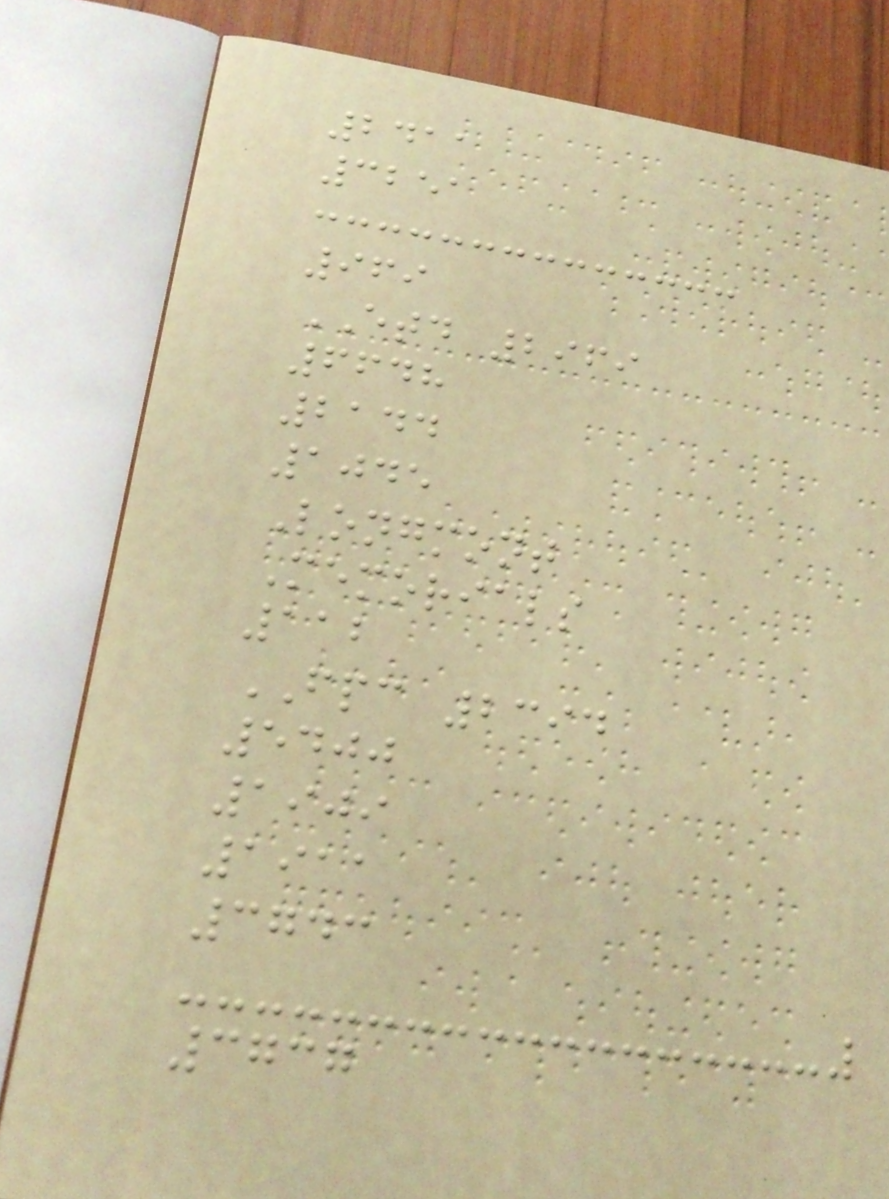2411
3251
969
ETD 2969
6648
2144
1045
Longmont
Memorials
112
FPC 2394
5400
1909
1911
3743
3737
